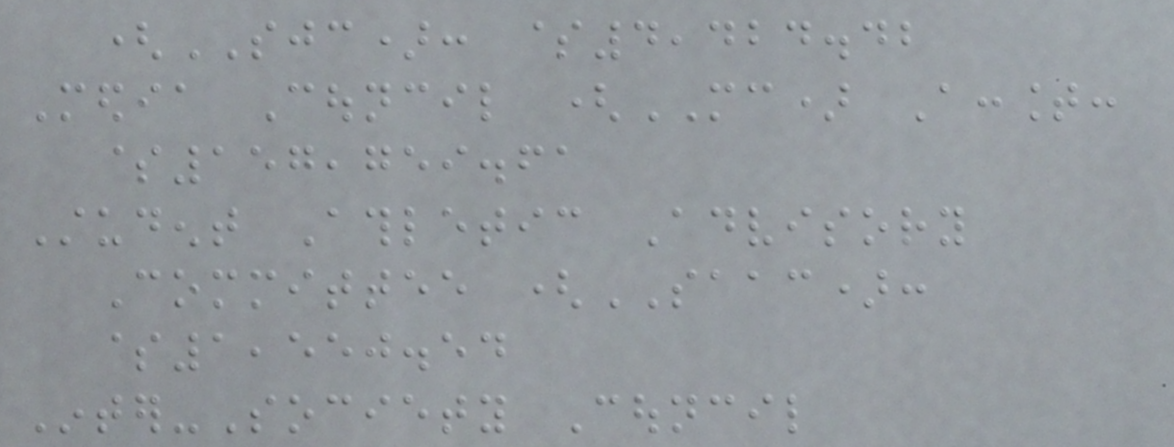(SJC): $4,424.42
Media Council (MC) Account:
$157,759.61
Student Athletic Advisory
Committee (SAAC):
$1,550.54
Inter-Society Council
